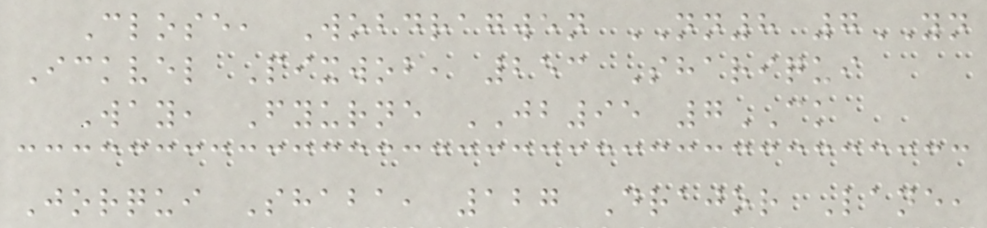Close, Wobdragwen NN8 7YN
Ickvel Pixwob, 253 Shariqui
Way, Fyurne JB95 7CK
Jorqui Shaba, 127 Drajor Lane,
